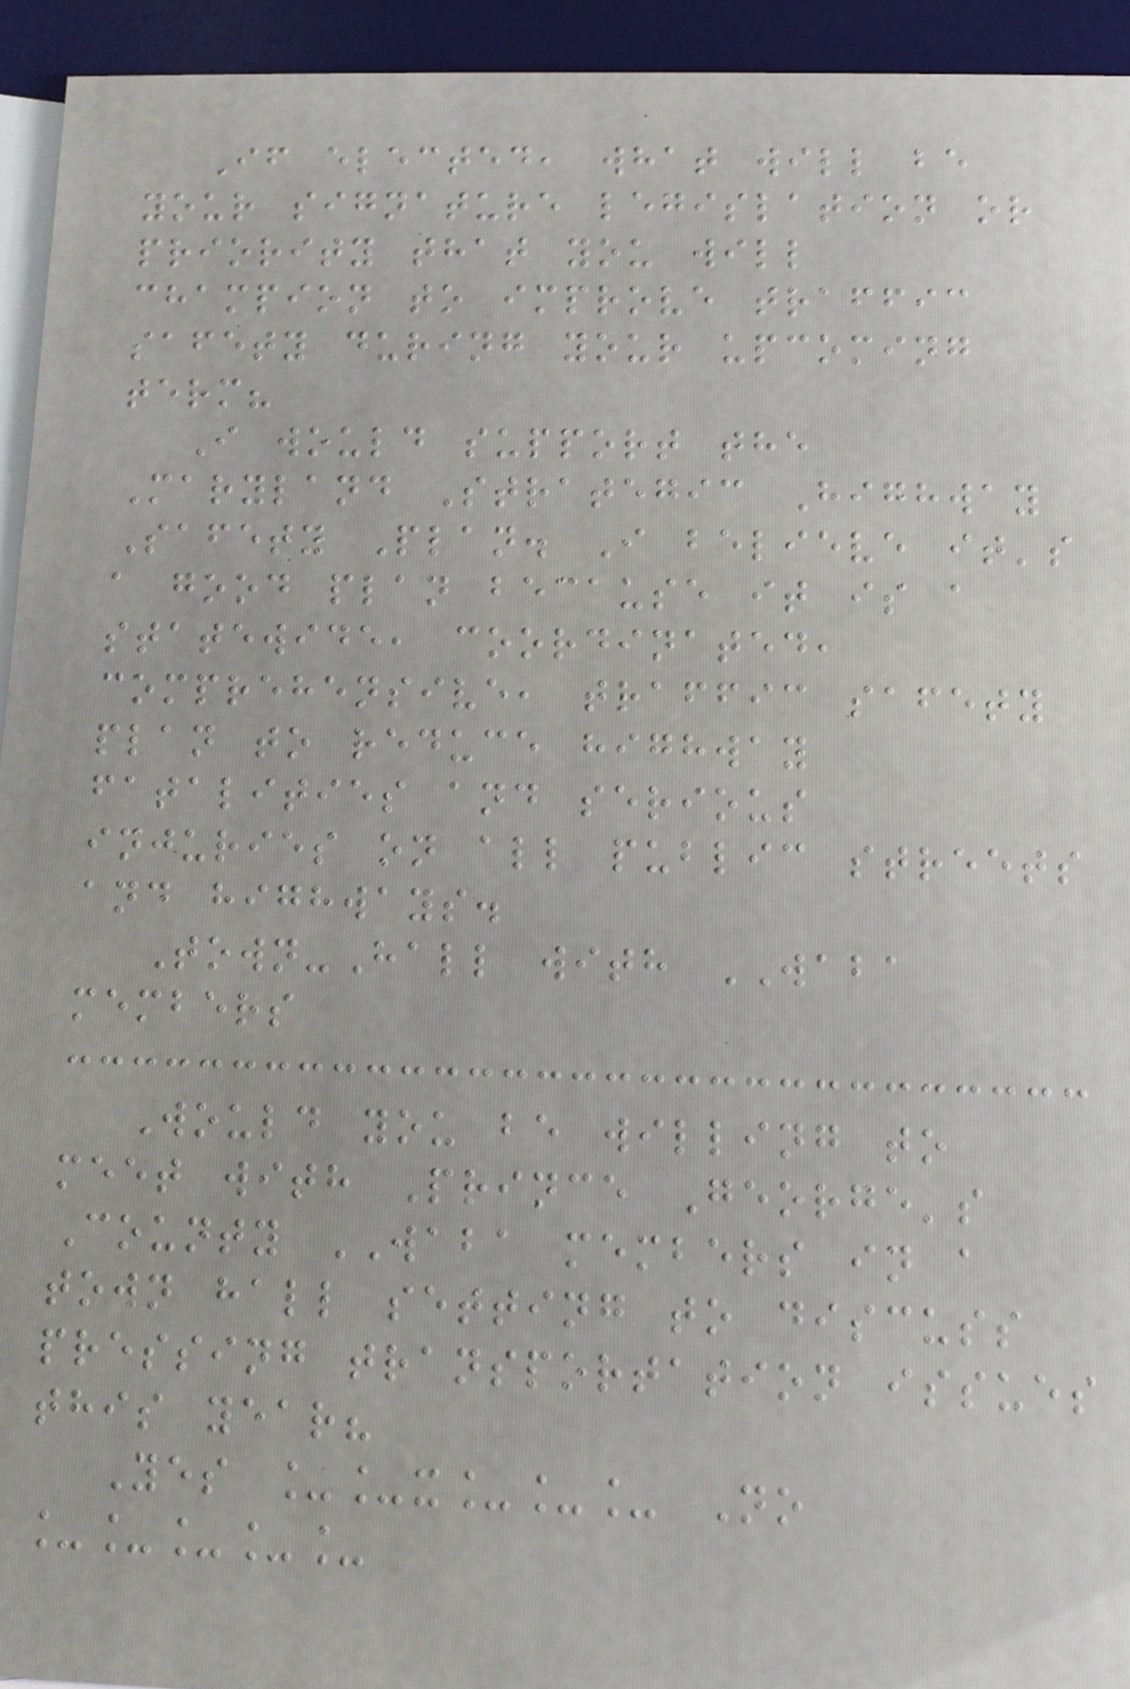If elected, what will be
your signature legislation or
priority that you will
champion to improve traffic
safety during your upcoming
term?
I would support the
Maryland Strategic Highway
Safety Plan. I believe it's
a good plan because it is a
statewide, coordinated,
comprehensive, traffic safety
plan to reduce highway
fatalities and serious
injuries on all public streets
and highways.
Town-Hall with WABA
members
Would you be willing to
meet with Prince George's
County WABA members in a
town hall setting to discuss
pressing transportation issues
this year?
Yes __x___ No
_____
